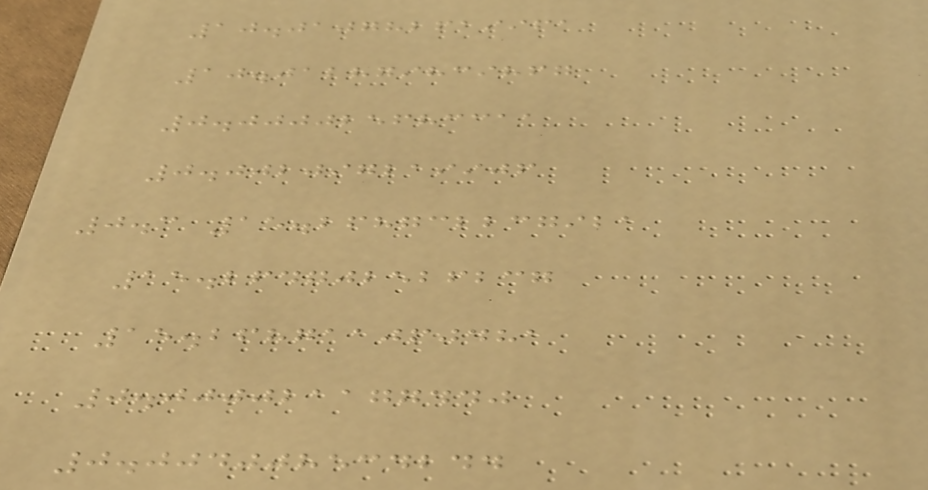10.010782619961
10.012879839867
0.000025683311
0.002097219906
0.3 15.268732237921
15.264702526237
15.268711060481
0.000021177440
0.004008534244
